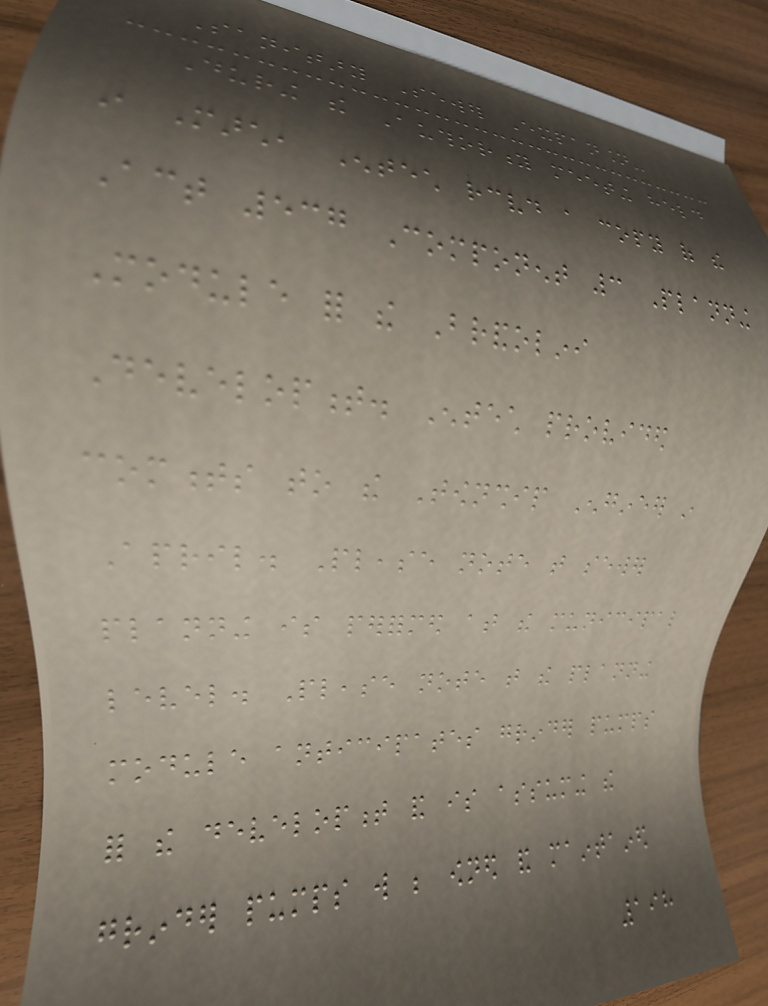Sanitary Sewer Expansion-
During the Authority meeting held
in March, Entech received a copy of the
Act 537 Component 3 Planning
Module for the Brandolini
Development. Entech provided
comments to the Township Engineer in
April. Please note that sewer
planning is performed at the municipal
level. Please note that the planning
module anticipates grinder pumps
for the development and is assuming the
grinder pumps will be owned and maintained
198
